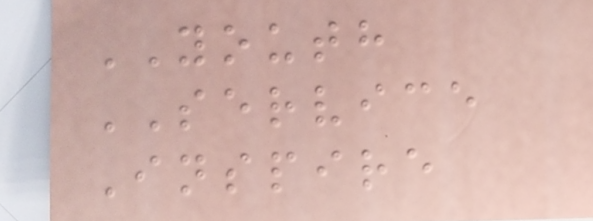YOUTH
SERVICE
Inspire
